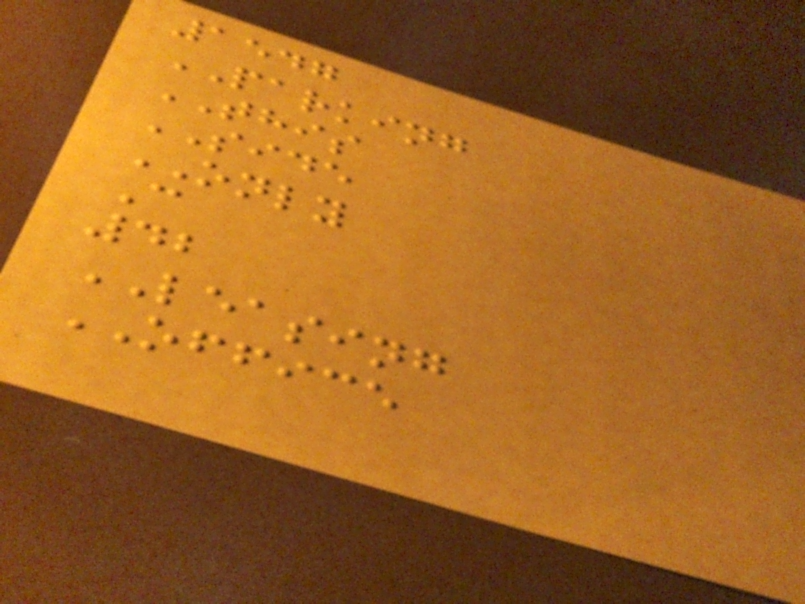1547
PARKING
THIS
SIDE
ONLY
C
42
LEASING
OFFICE
